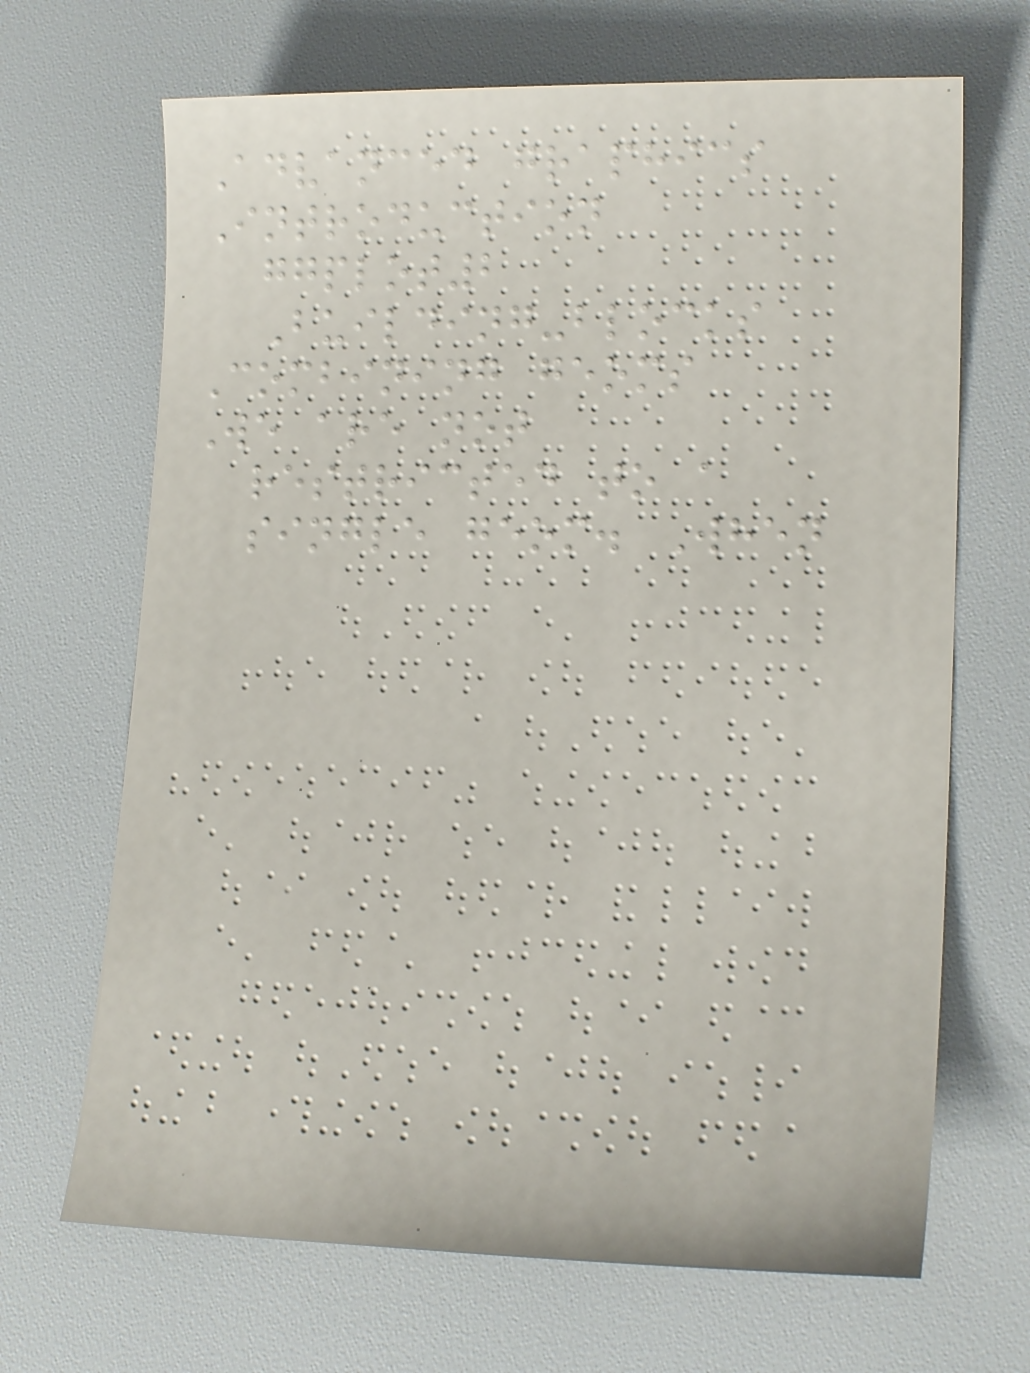Advanced graphics
Introduction
ggplot2
Building-blocks
Combining geoms
We are not
restricted to a
single geom. When
